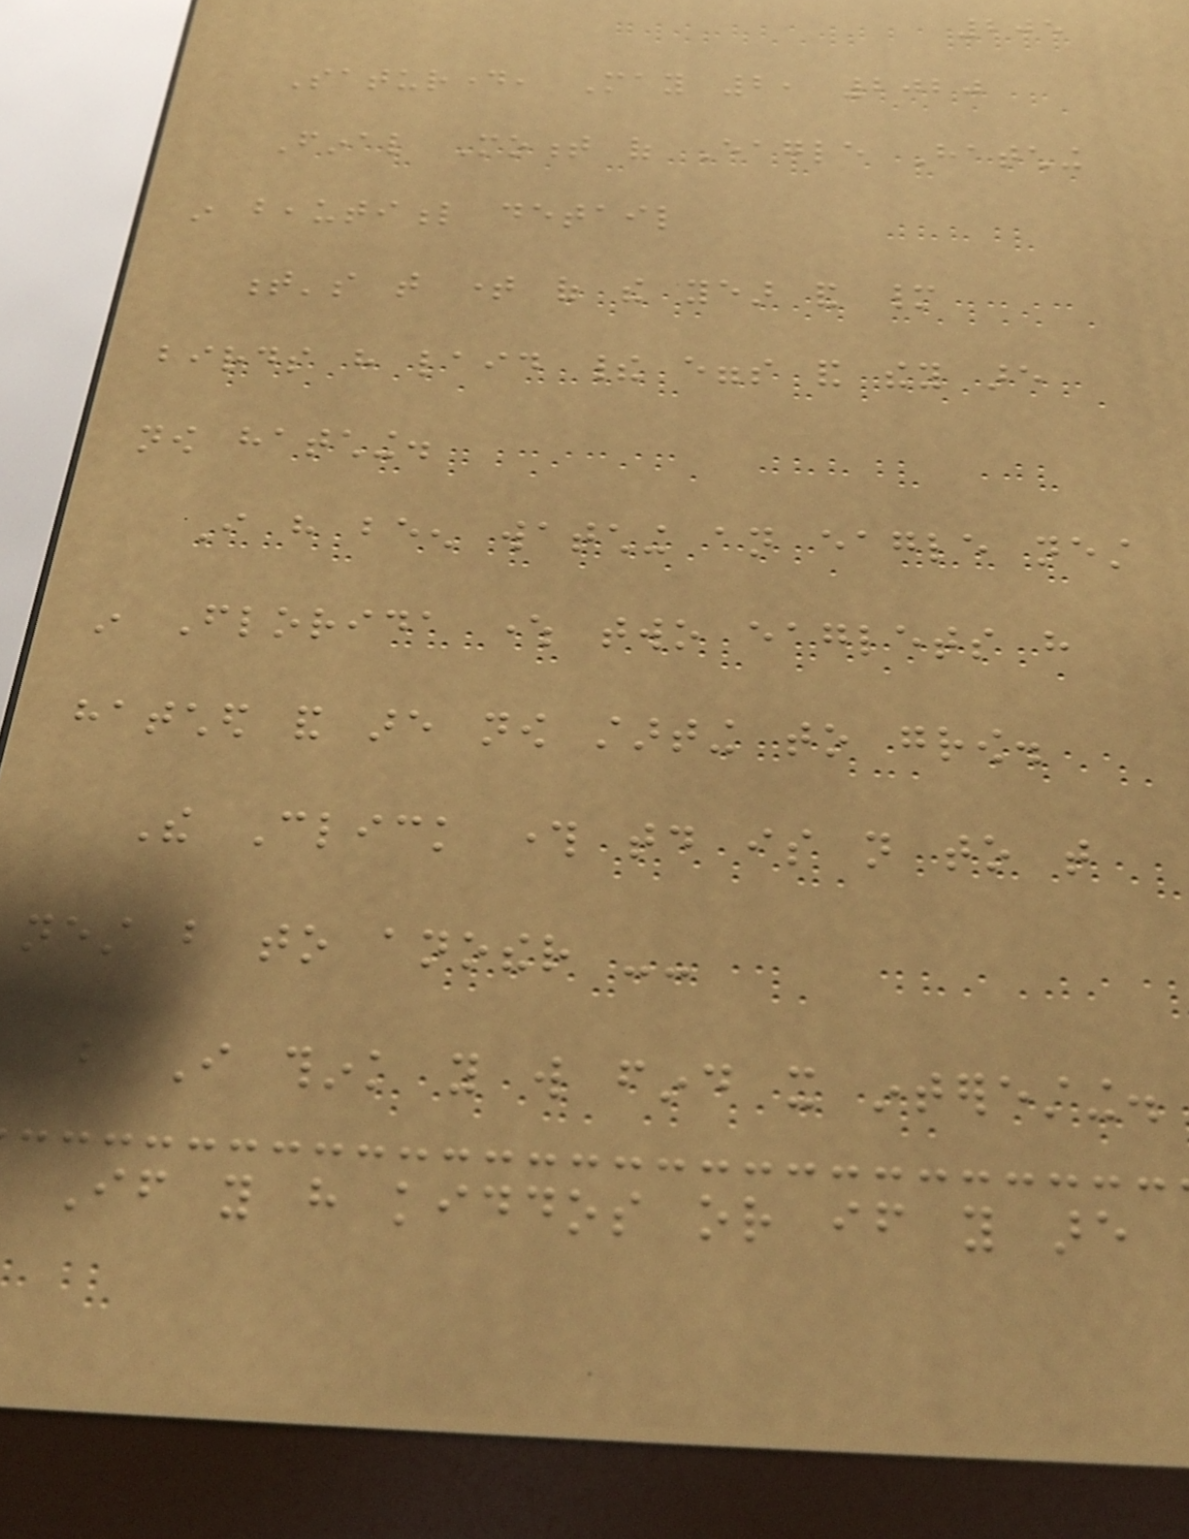205
Saturday, May 2, 2020
Final Moment of Eagle Hatching
in beautiful detail
t's that time of the year and many
birds have laid their eggs and they are
now hatching.
I have been watching an eagle nest
in Florida where two eaglets have
hatched and are now starting to grow.
The Click through today is not to that
nest but to another --
but I think you will find it interesting.
If you have kiddos or if you are
